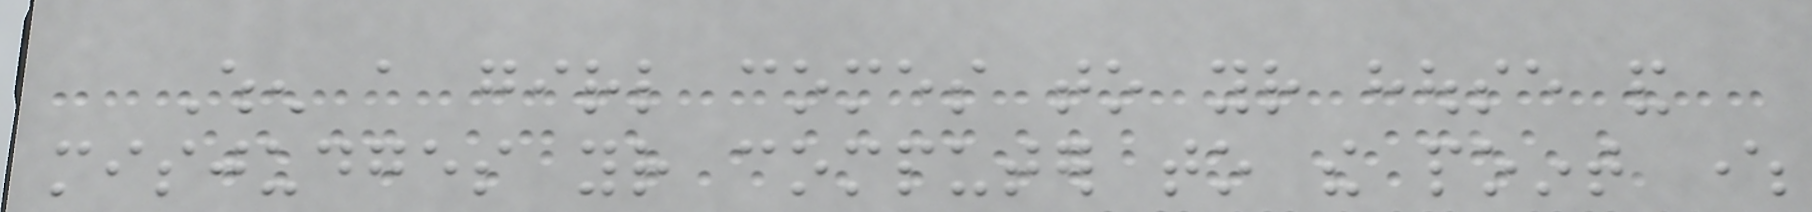When a girl comes to your house and
misjudges your computer to the point where
